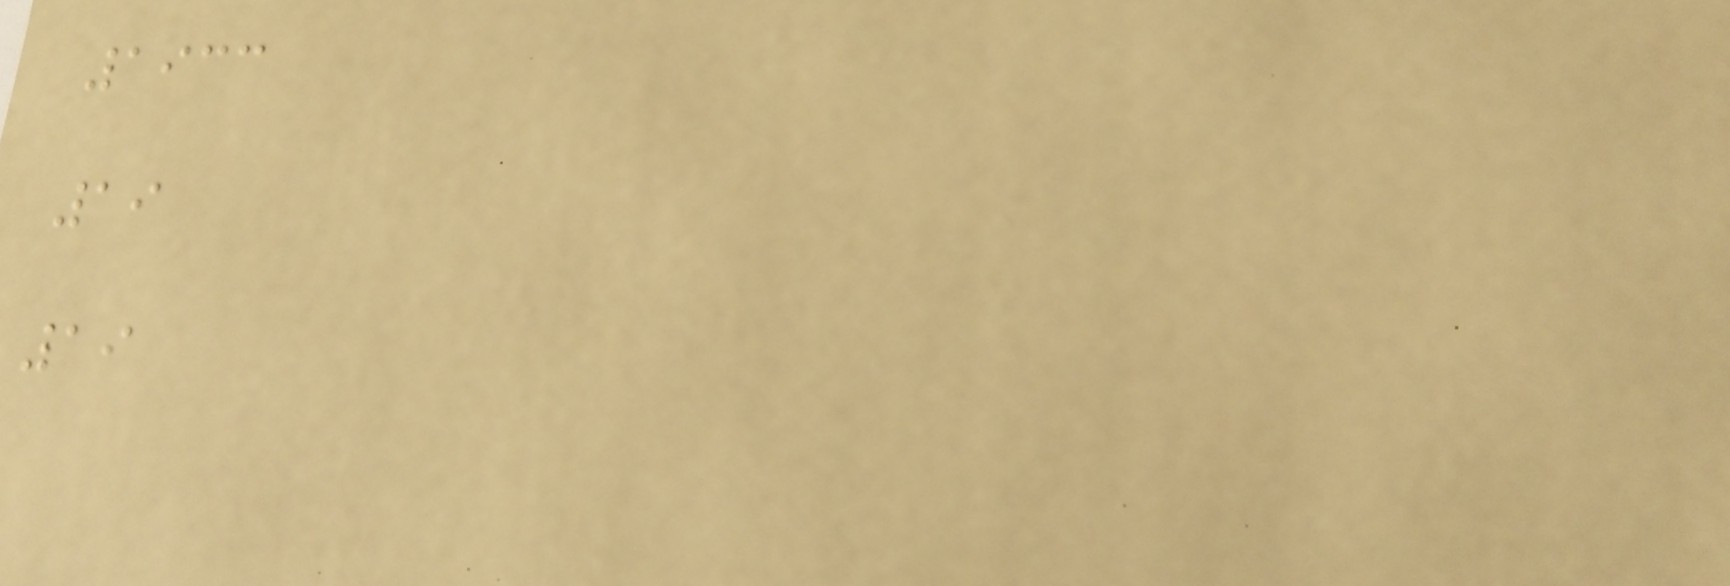1933
19
19
